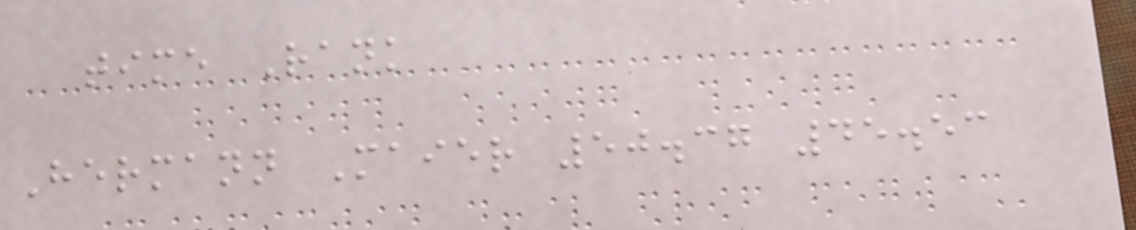time Rank
Hermann Maier 50.37 45.53
